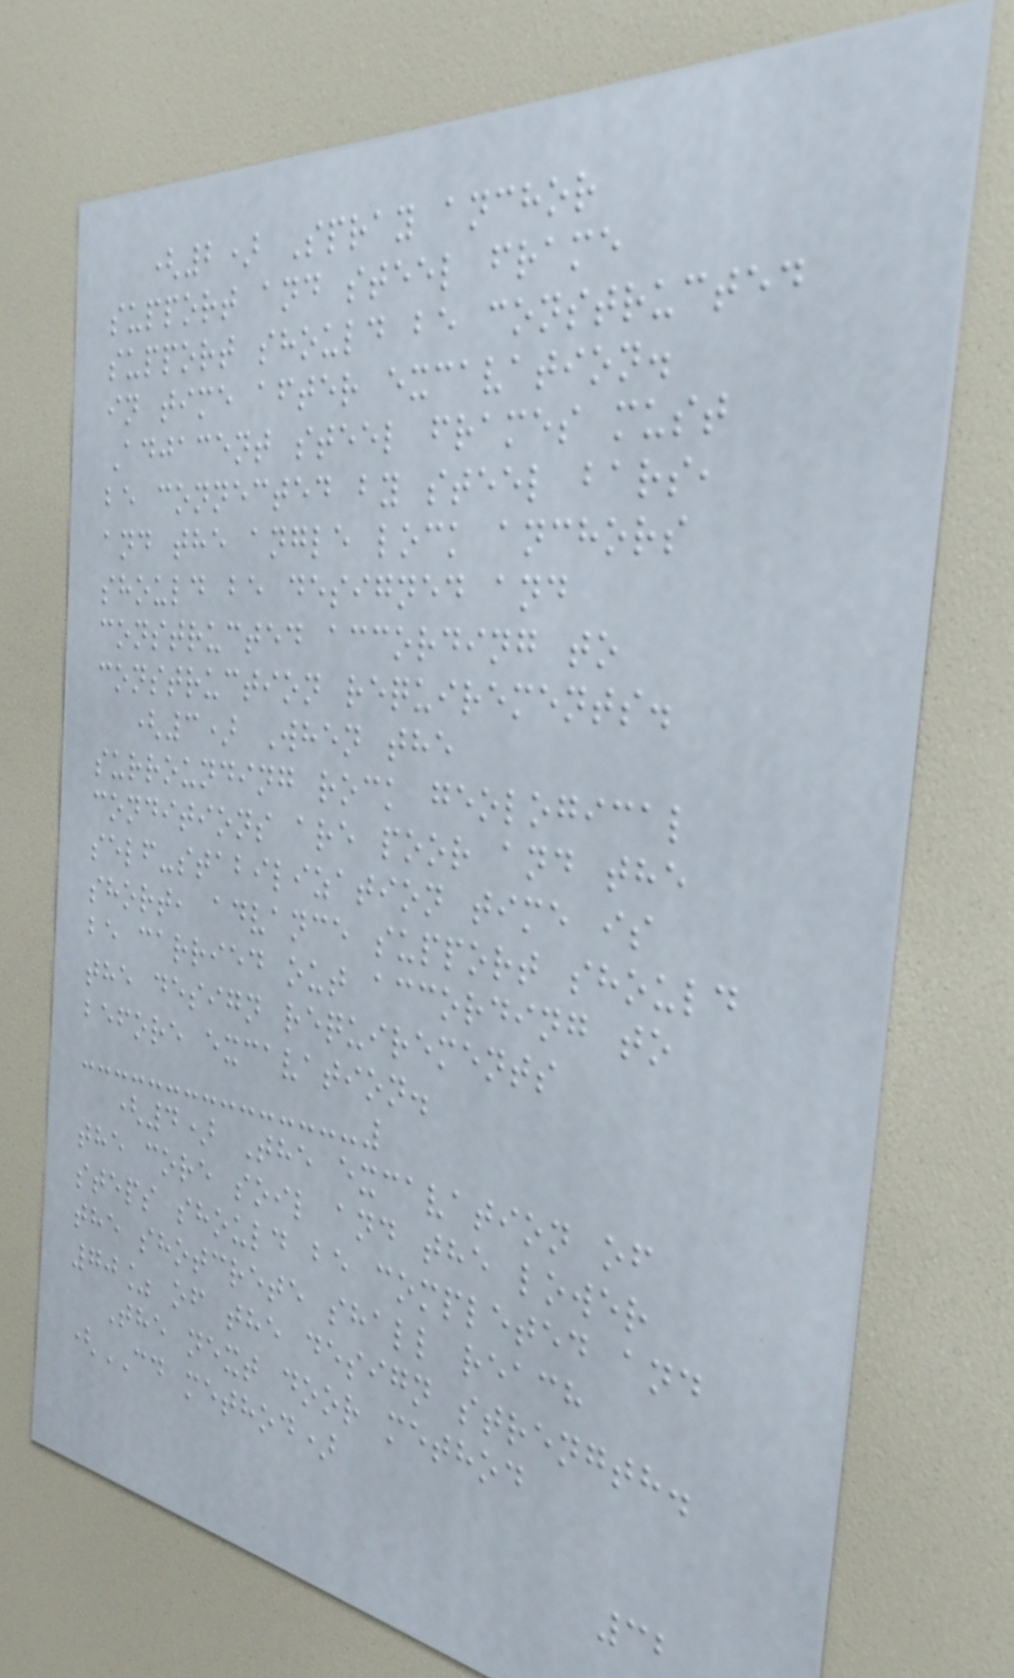(2) Spray anchor
support and steel frame
support should be constructed
in time after excavation.
Adjacent steel frames must
be connected by steel bars,
and the angle lock anchors
should be designed and
constructed according to
construction requirements.
(3) When the
surrounding rock geological
conditions are poor and the
self-stabilization time is
short, advance support should
be carried out according to
the design requirements
before excavation.
(4) The excavation of
the core soil and the lower
steps should be completed and
the shotcrete shall reach
70% of the design strength.
The next door method
(CD method)
32
